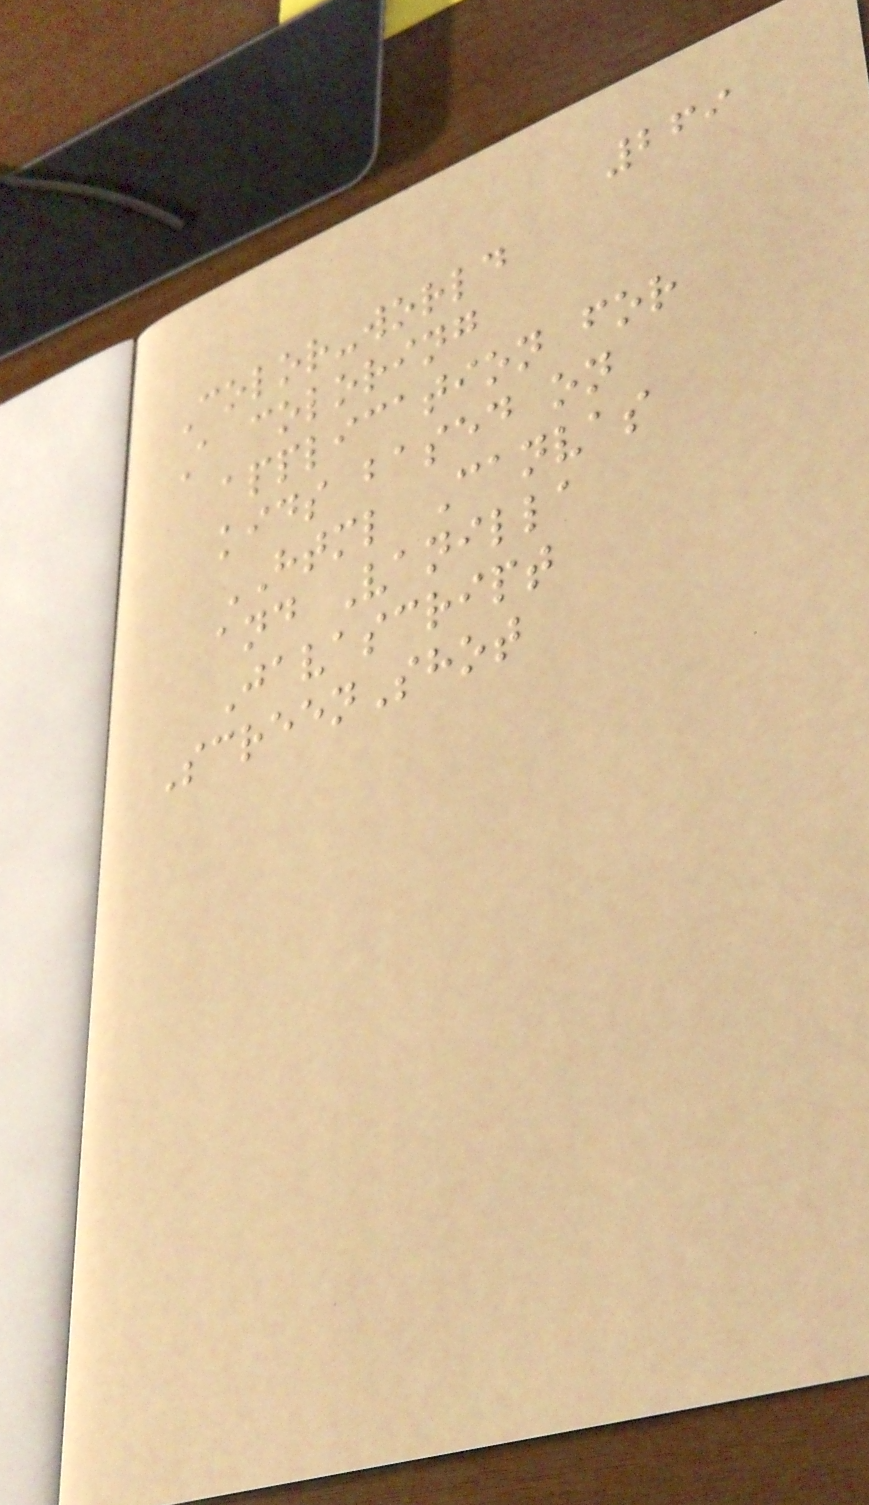269
Color-world
A coloring
application for
kids based on
HTML Canvas
and Vanilla
Javascript
ScreenShot
